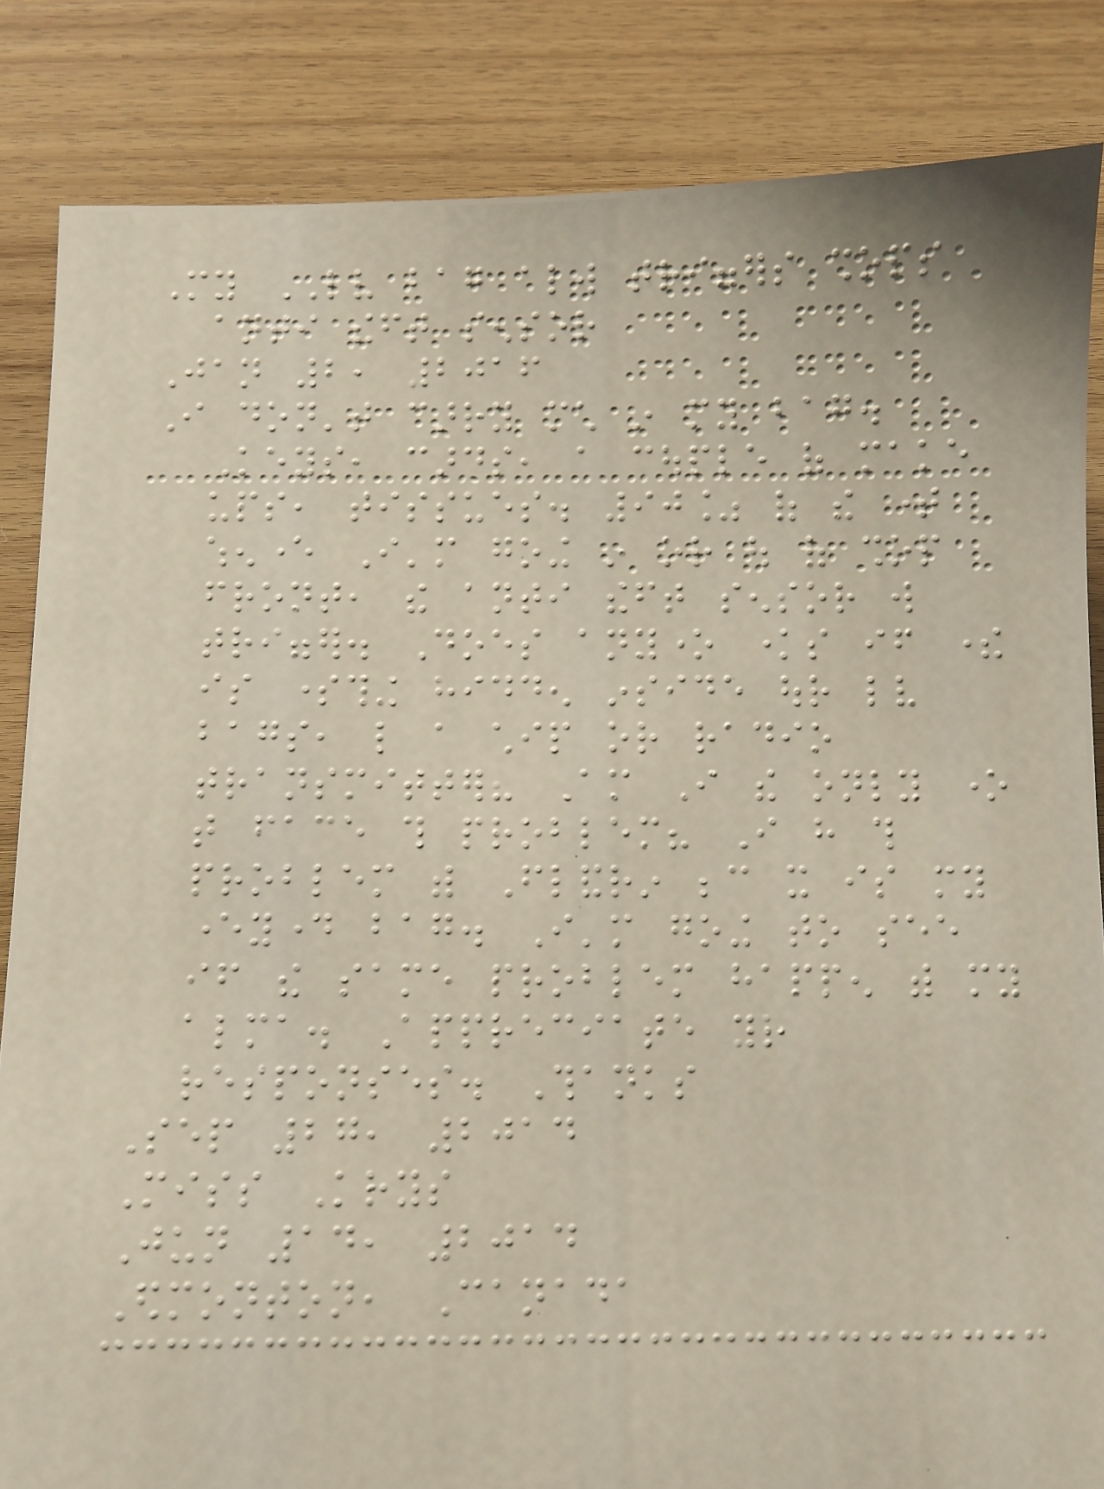My LV bag always triggers shops
anti theft sensor
Jan 2, 2016
I don't carry much in my bag.
Keys, cards, a couple of make
ups, tissues. 90% of the time
whenever I'm going in or out of shop
front, the anti theft sensor will
trigger. Does anyone knows if there
is something hidden inside our lv
bags, like a chip or radio
transmitter? Am I the only one
that face this problem? I have this
problem with Flandrin because it is my
everyday bag. I'm going to see
if the same problem happen with my
alma. Appreciate your
responses. Thanks
Sep 27, 2014
Miss Krys
Jun 14, 2014
Edmonton, Canada
